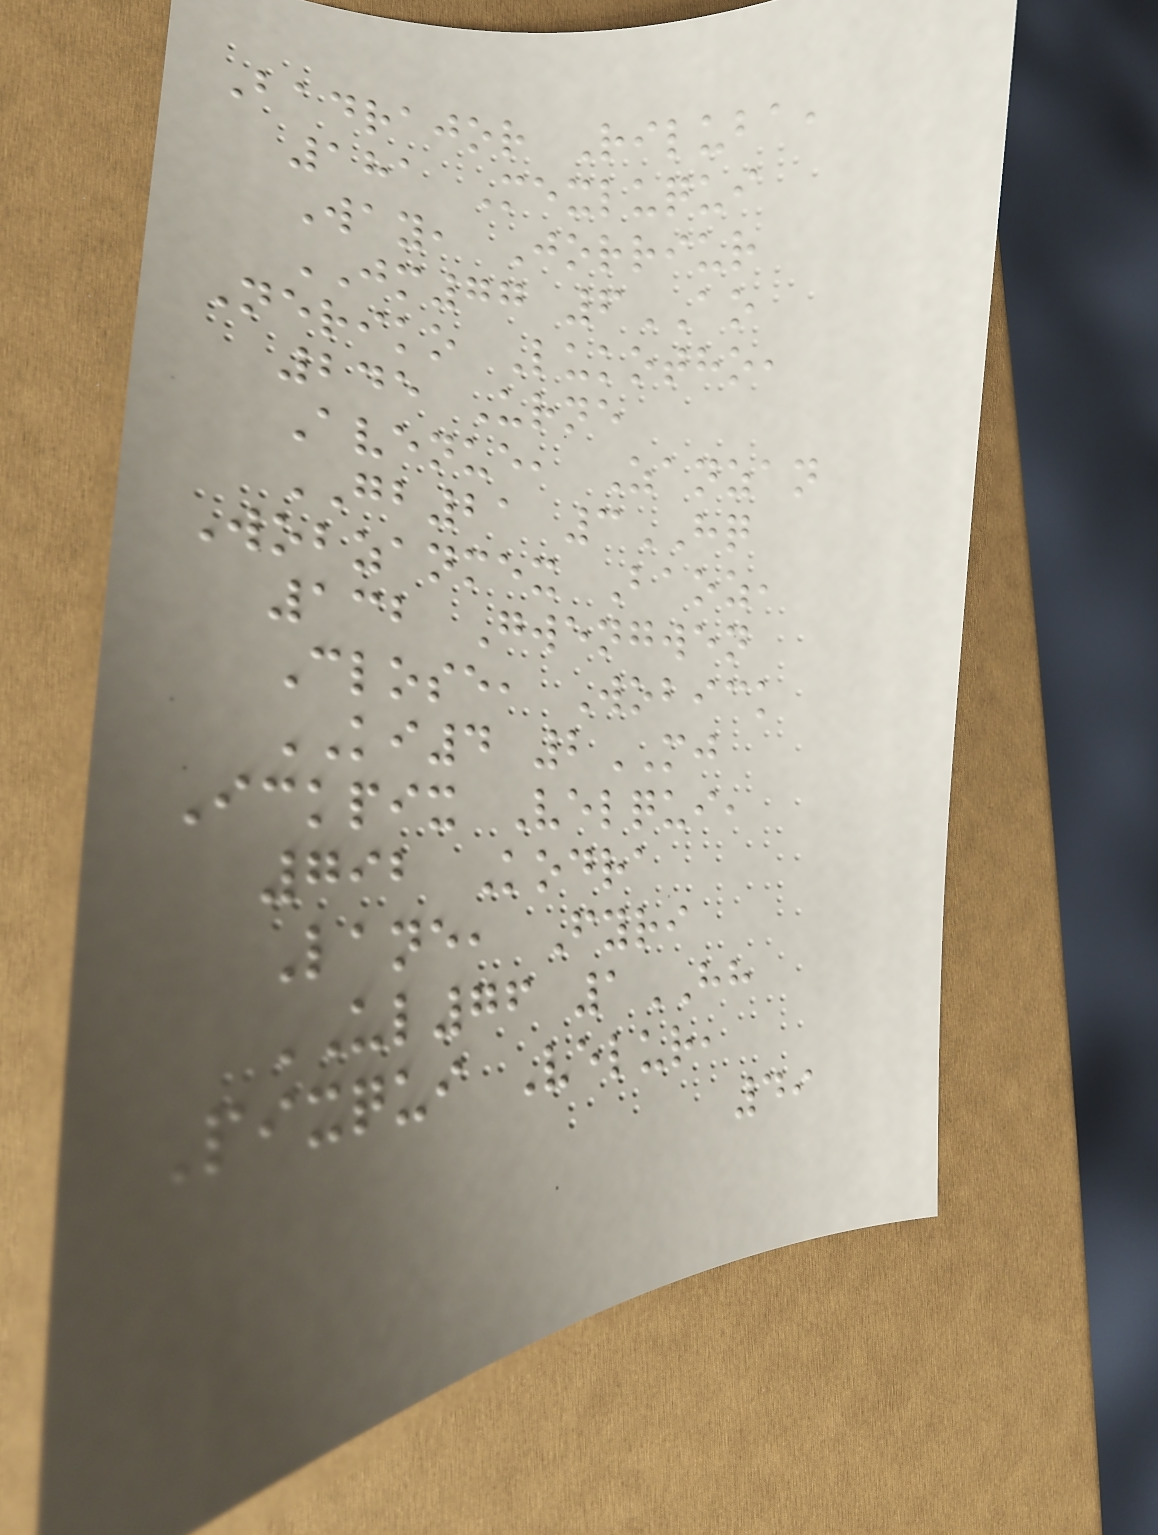Badrajor Riluba,
181 Mexluqui
Way, Jorriur
JM77 6AO
Neriko Lukotho,
245 Urne
Avenue, Zanzan
GB21 3HQ
Wobzanmex Baoz,
132 Gwengwen
Close, Wobick
KI4 2MJ
Ickpix Velqui,
792 Kodra
Lane, Fyri
UL76 1HH
Pixqui Velur,
49
